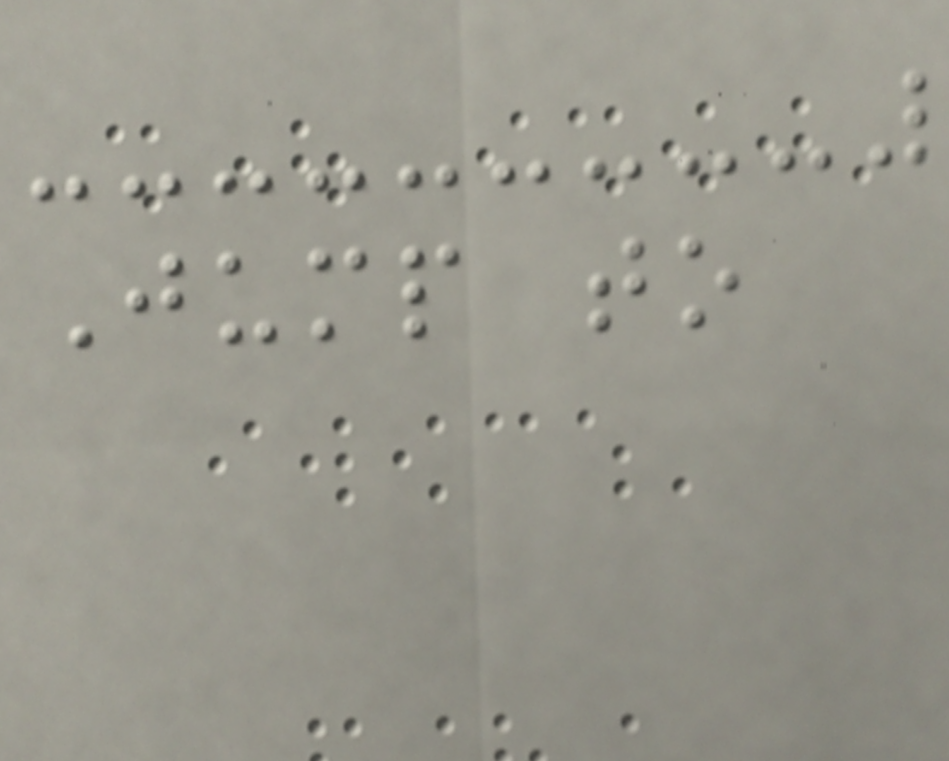Jump to
